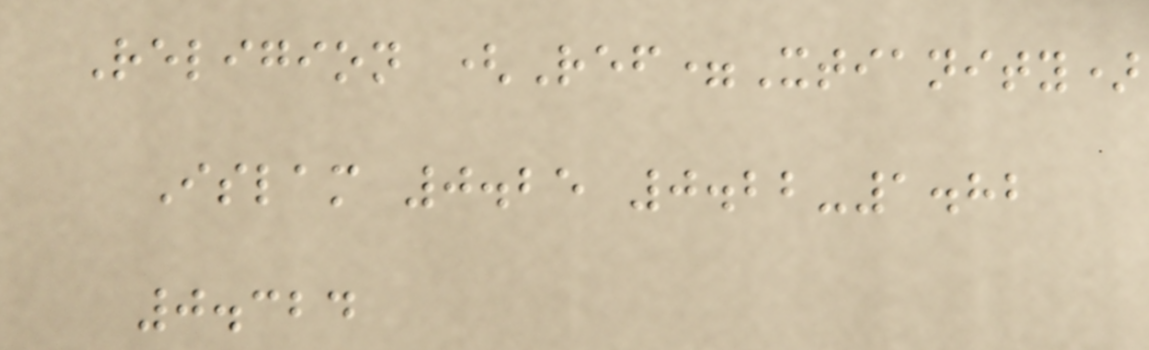Religion (Ref=Xtianity)
Islam 0.25 0.22-1.82
0.324
